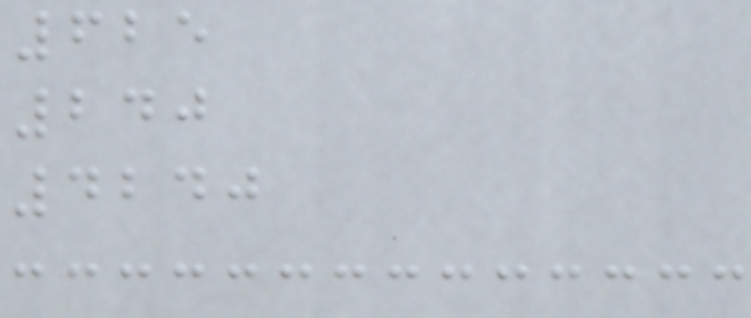625
240
4240
